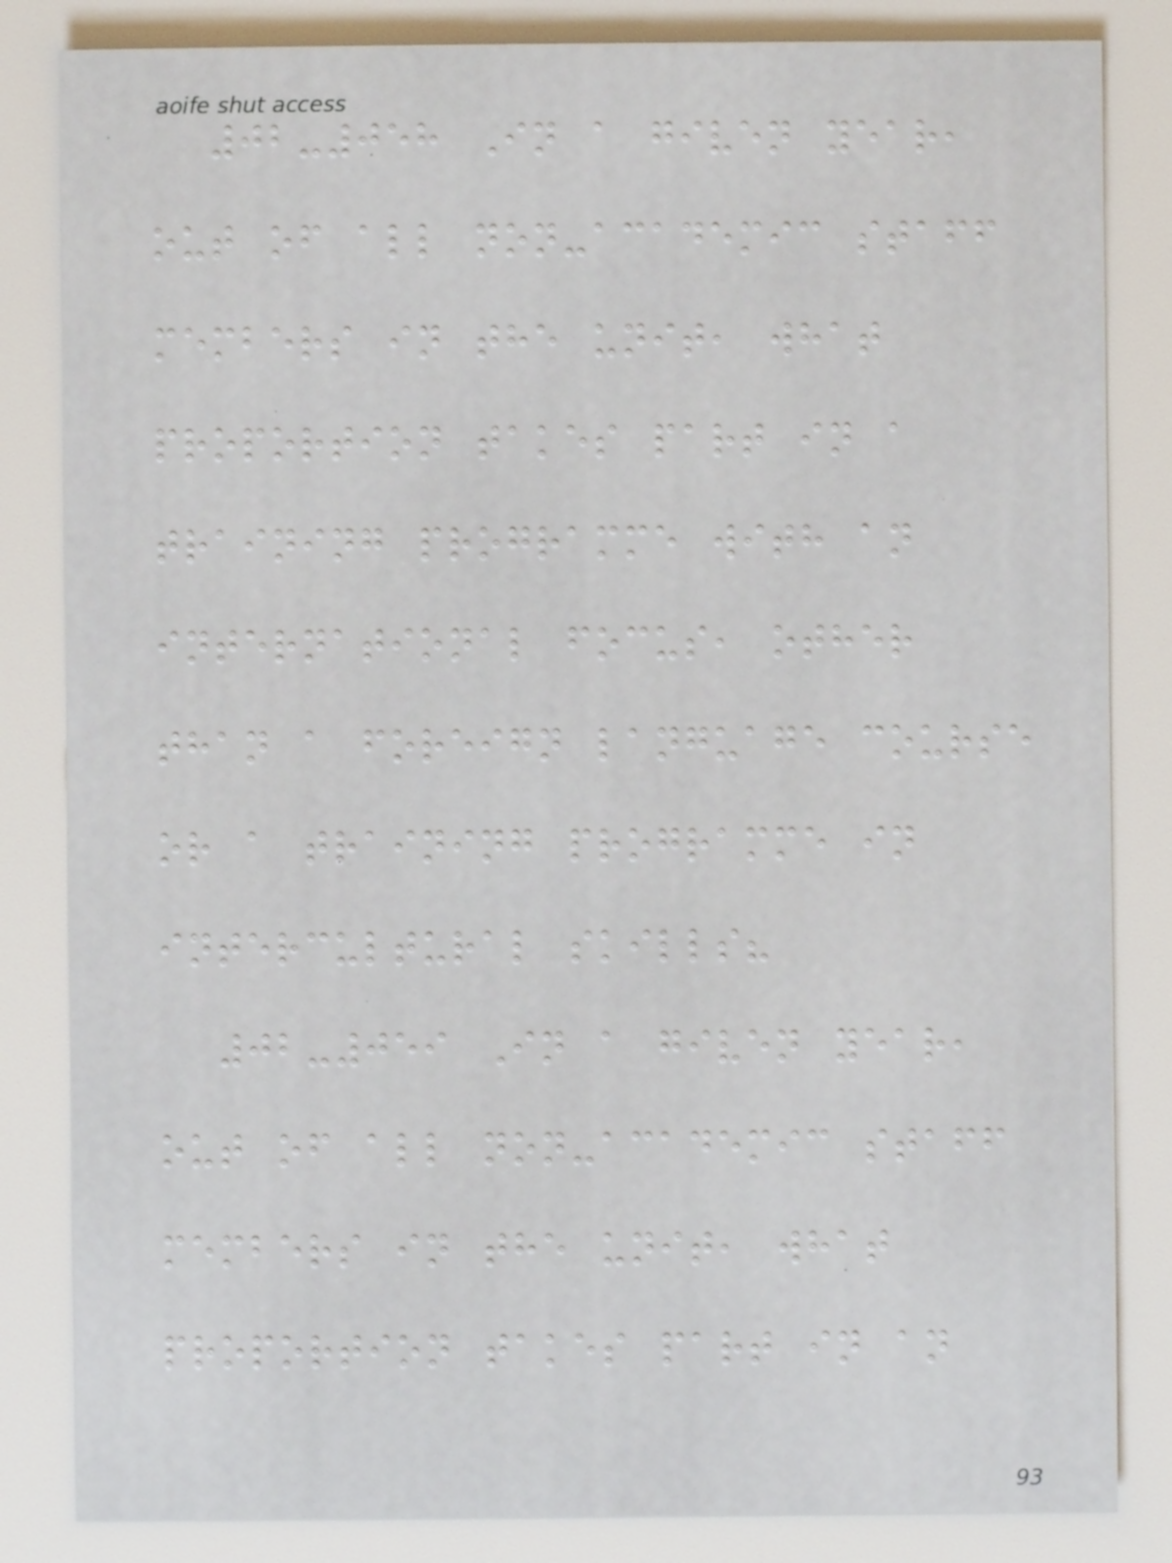02-058 In a given year,
out of all non-academic staff
members in the unit, what
proportion takes part in a
training programme with an
international focus, other
than a foreign language course
or a training programme in
intercultural skills?
02-059 In a given year,
out of all non-academic staff
members in the unit, what
proportion takes part in an
